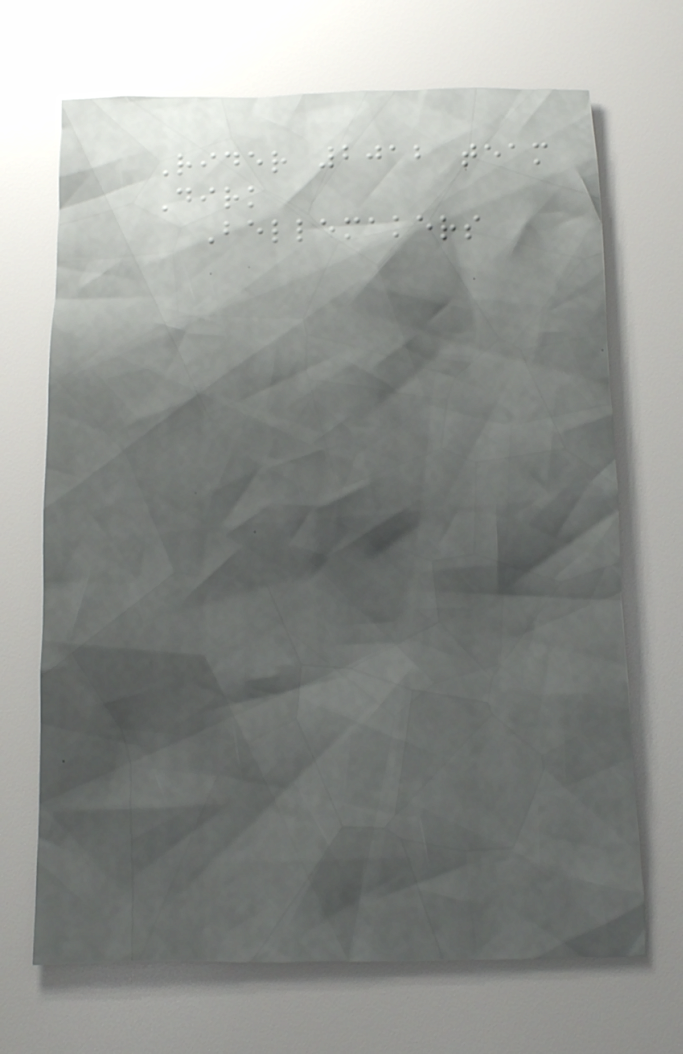Rider 2012 team
Dirk
Bellemakers
